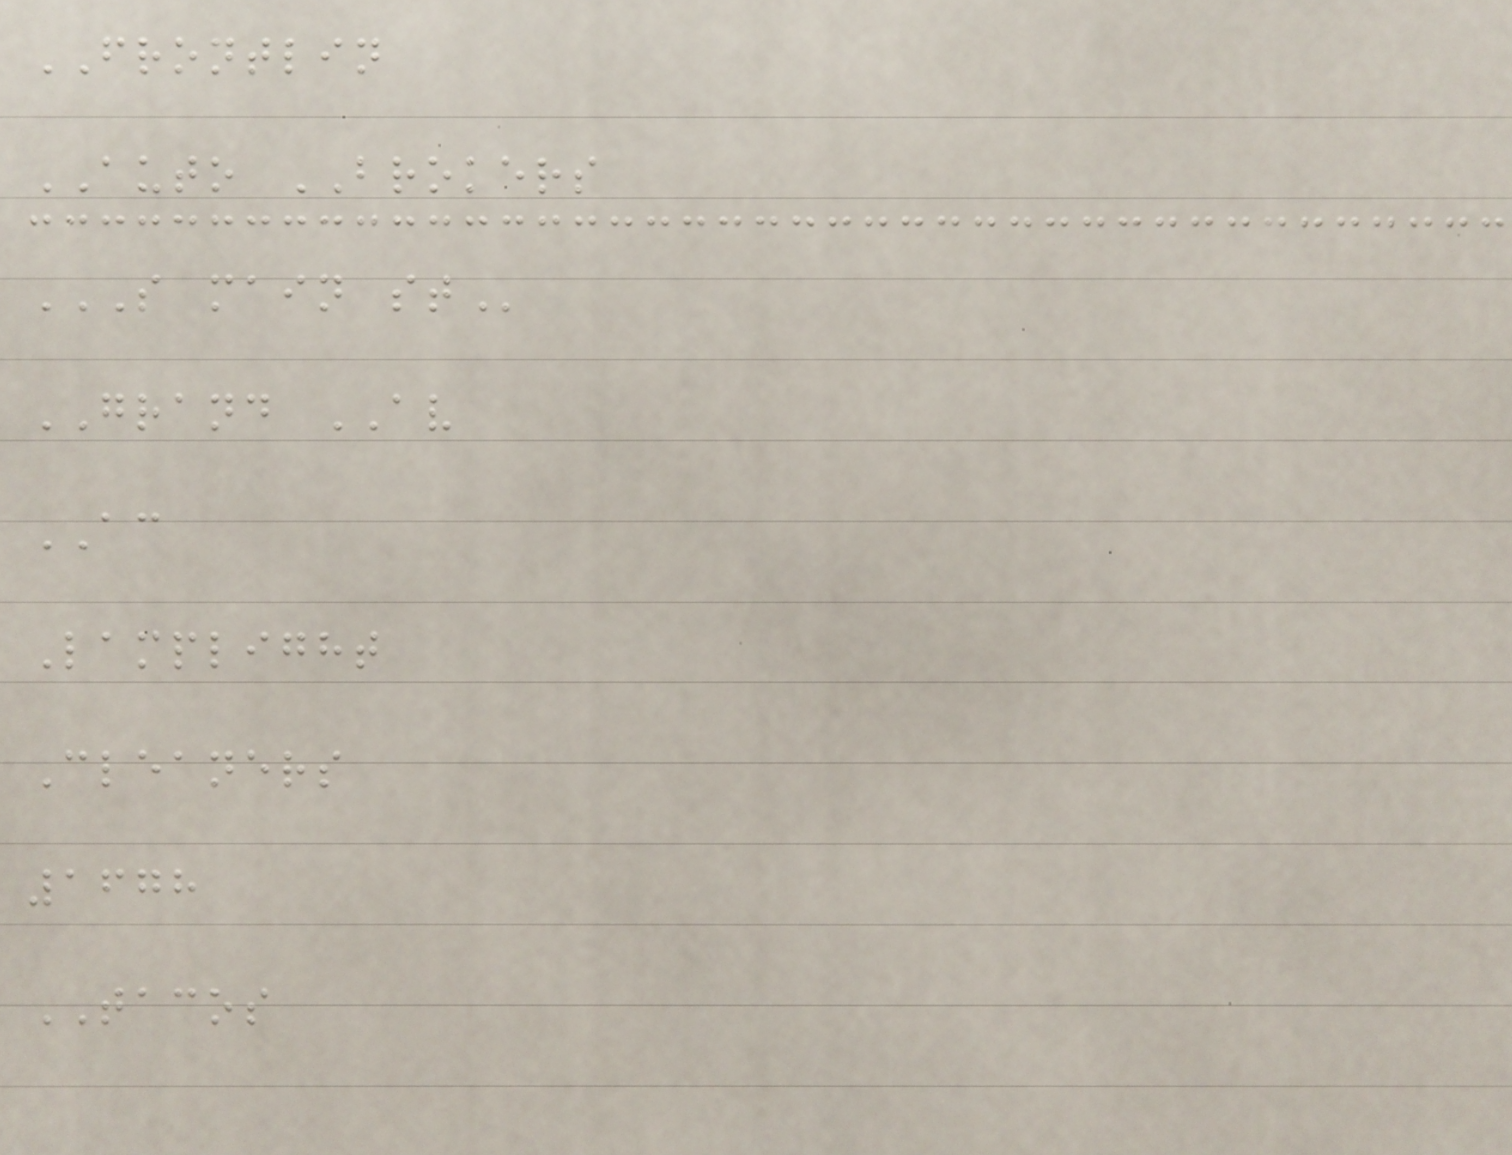FRONTLIN
AUTO BROKERS
S MAIN ST
GRAND AV
AC
Lamplight
Cleaners
1678
TACOS
